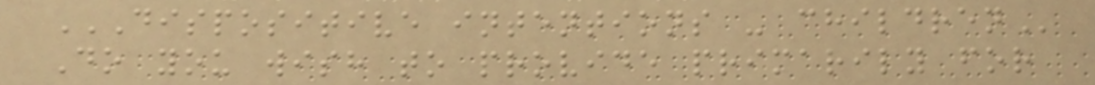DISPOSITIVE INTENTIONS - CHILDREN
Do you wish to provide primarily for
